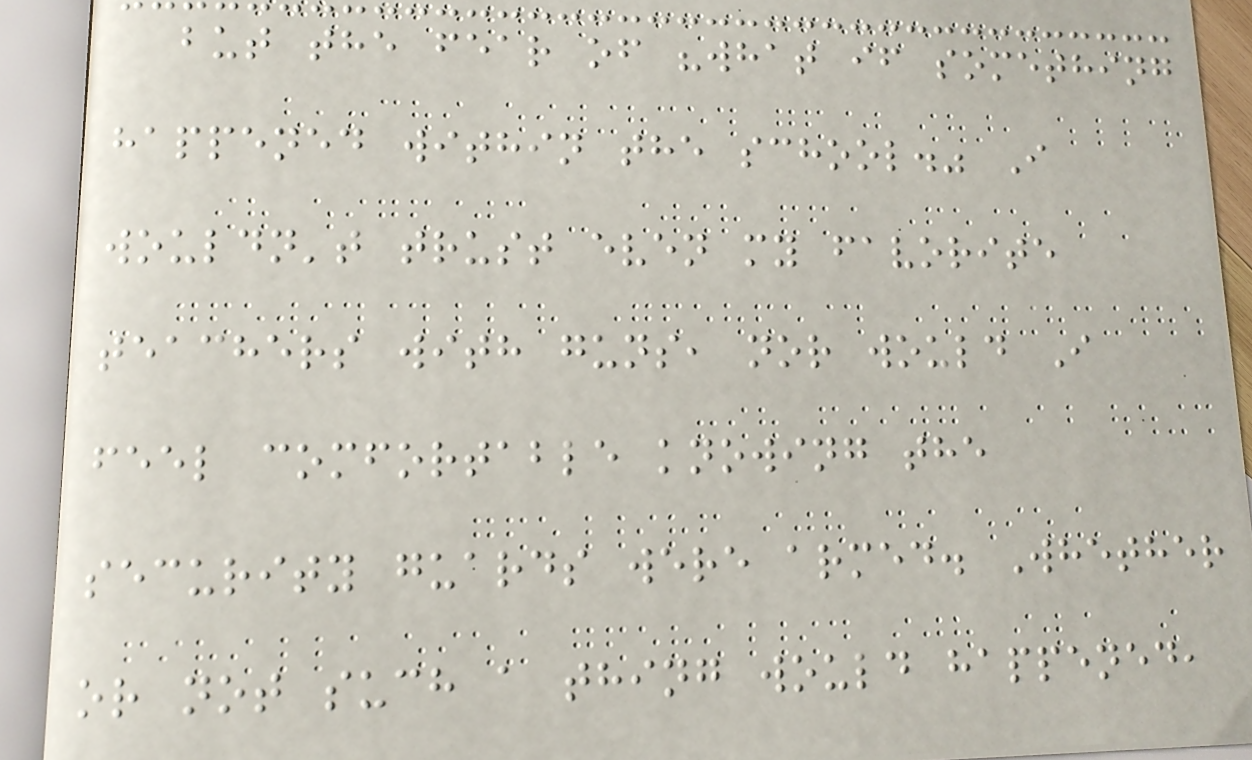but the fear of "what if something
happened within the school." I
wouldn't trust even my favorite
teachers with guns, nor would I
feel comfortable knowing the
security guards were armed. Whether
or not such a thing would happened,
